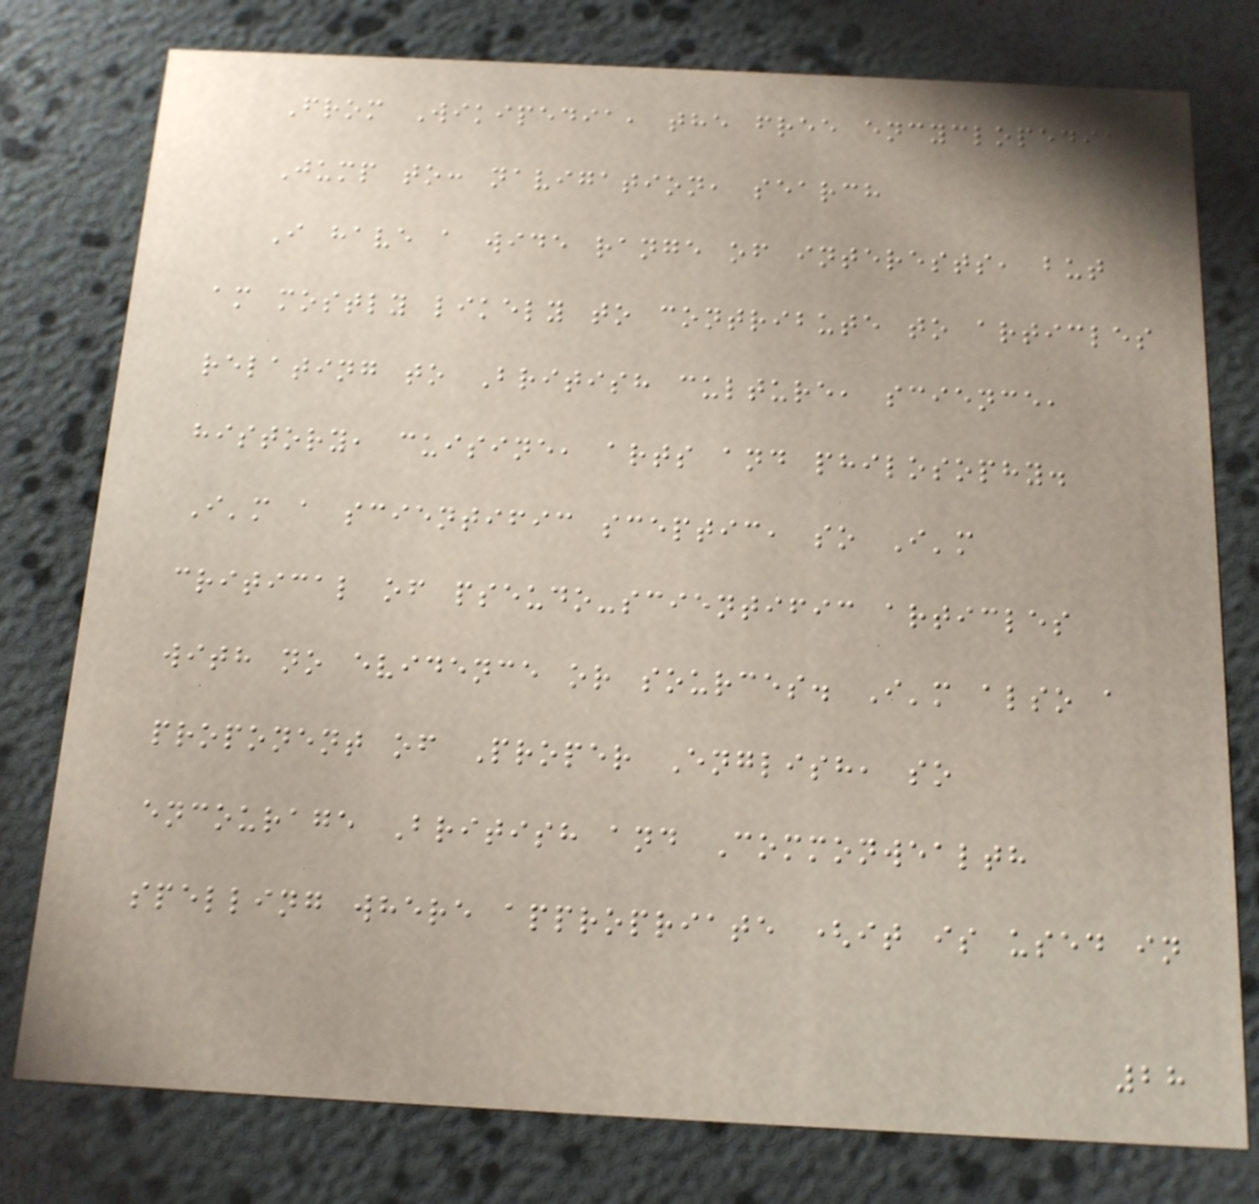From Wikipedia, the free encyclopedia
Jump to: navigation, search
I have a wide range of interests, but
am mostly likely to contribute to articles
relating to British culture, science,
history, cuisine, arts and philosophy.
I'm a scientific sceptic, so I'm
critical of pseudo-scientific articles
with no evidence or sources. I'm also a
proponent of Proper English, so
encourage British and Commonwealth
spelling where appropriate (it is used in
28
